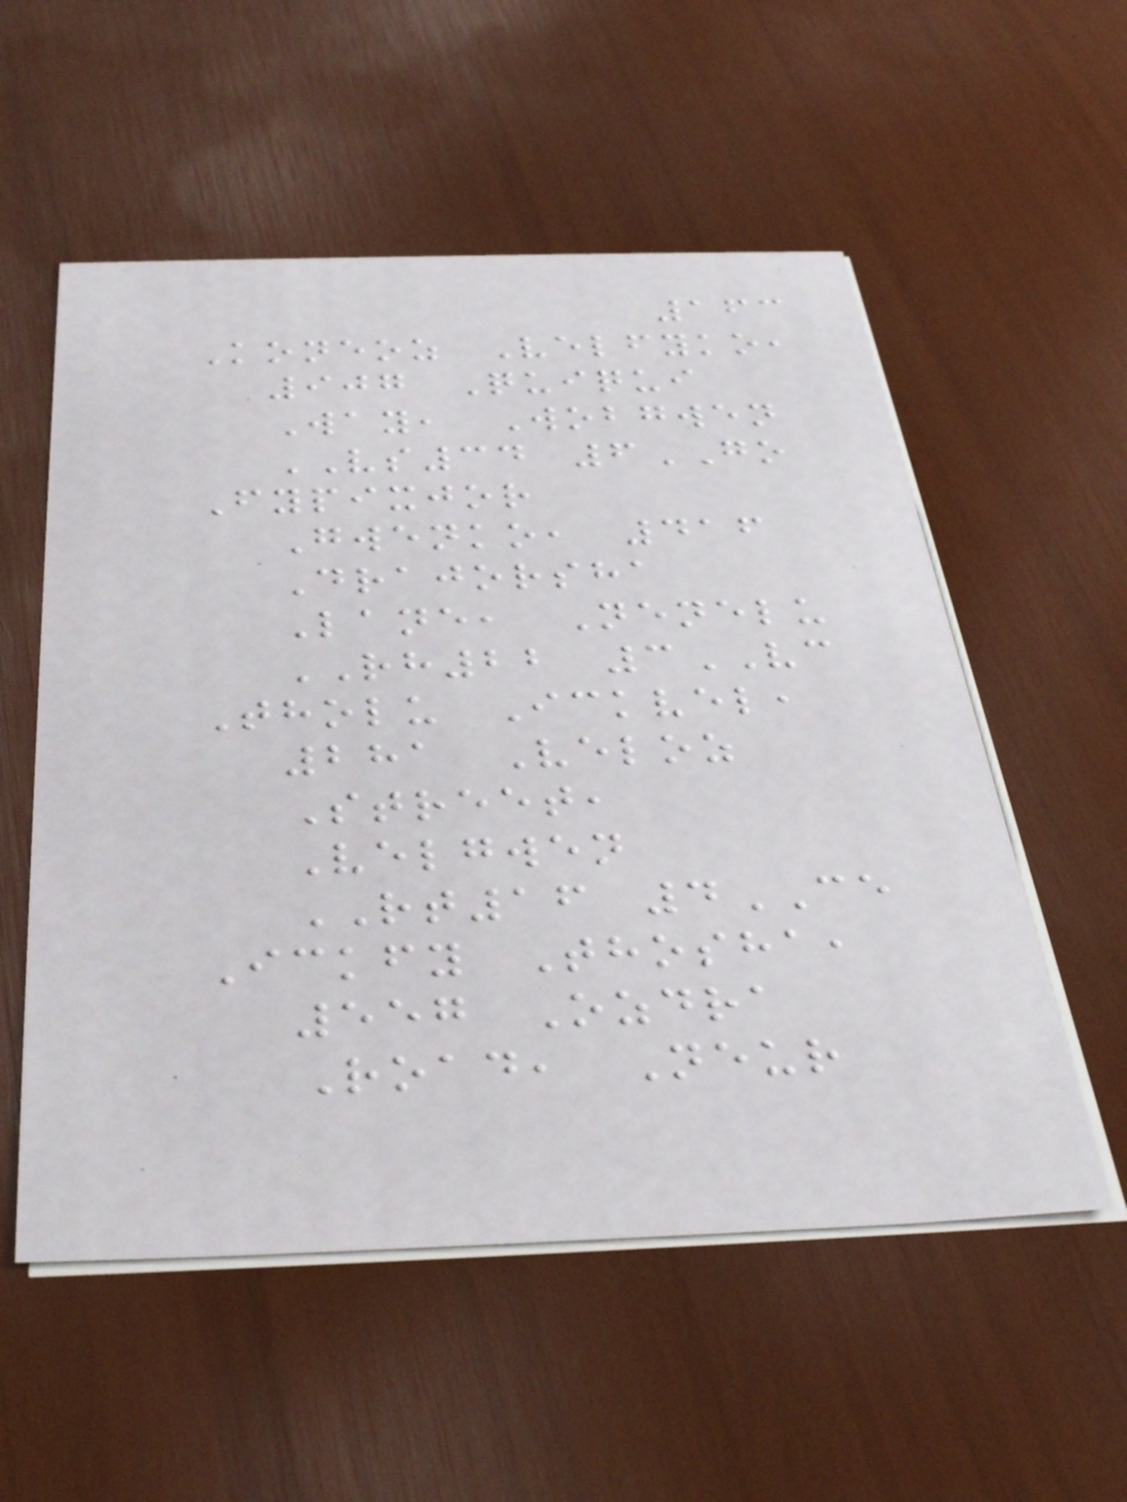163
Koneoz Velfyko,
907 Quiqui
Way, Wobgwen
VS34 6GO
Fypixjor
Gwenko, 416
Drajorsha
Lane, Nenelu
RH22 3VC
Tholu Ickvel,
281 Veloz
Street,
Velgwen
RT16 4CE
Ickfy Thosha,
557 Ozdra
Road, Neur
